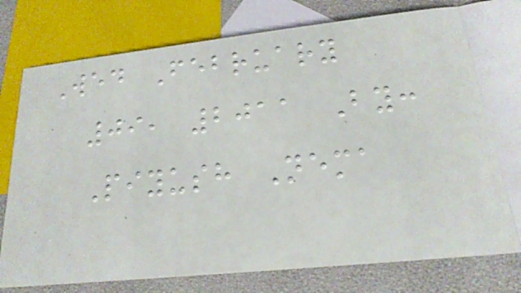Wed February
09, 2011 By:
Piyush Nema
